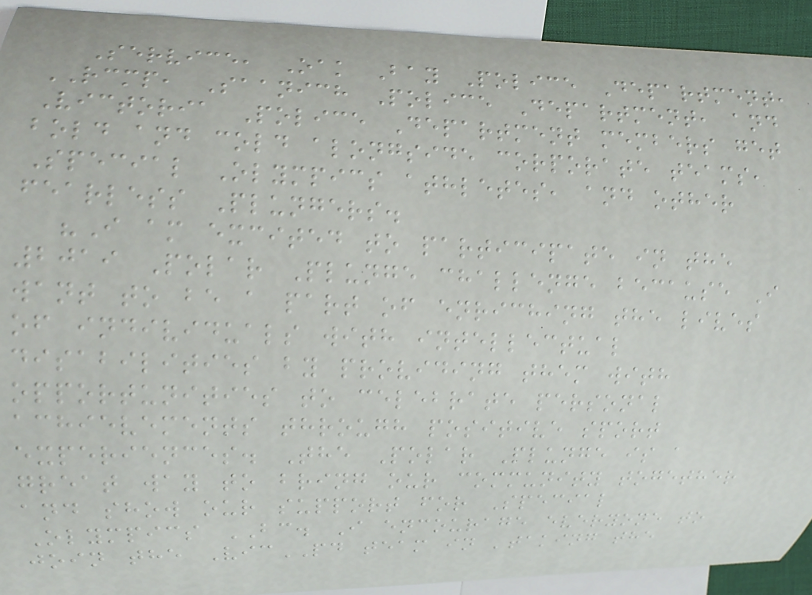Service, Oak Bay Police Department,
RCMP, Saanich Police Department, and
Victoria Police Department members get
bold and cold alongside corporate teams,
Special Olympics athletes, and other
fearless Plungers.
"I am excited to participate in the
2019 Polar Plunge challenge because I
want to be a part of enriching the lives
of individuals with intellectual
disabilities by providing them with
opportunities to celebrate personal
achievements through positive sport
experiences. The Polar Plunge is a
great way to bring our community together
and show our support for Special
Olympics BC. I encourage everyone to
join the VicPD team in 'taking the
